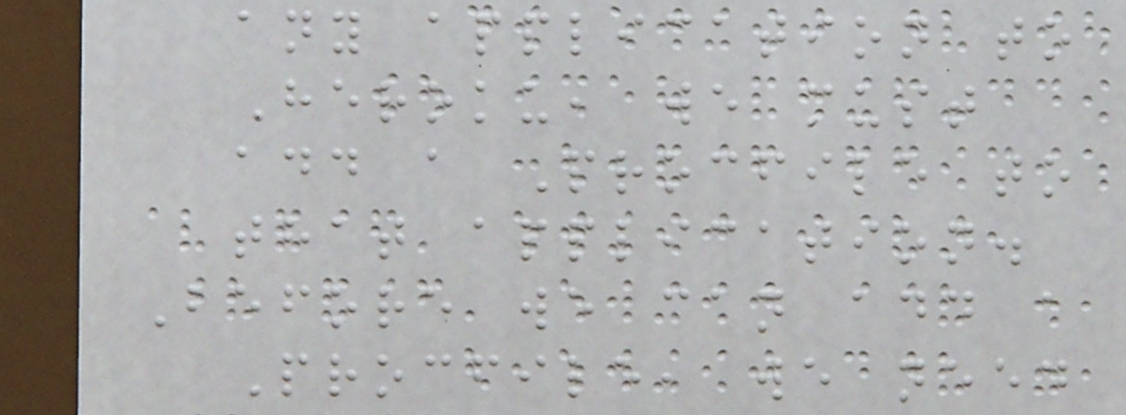any application to
Heroku, we must
add a Procfile to
that application.
Before we can add a
Procfile, we need
